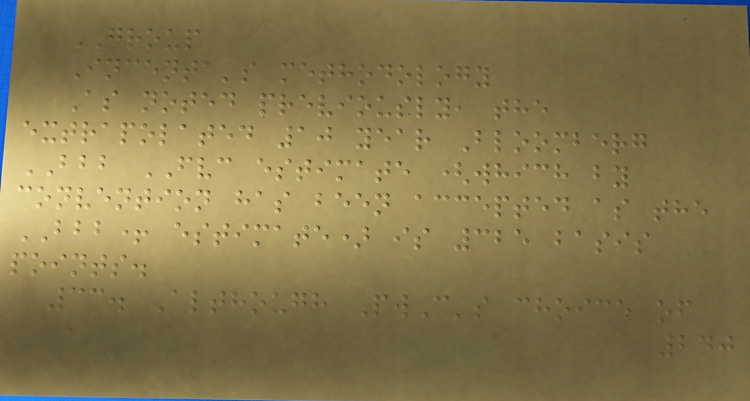GROUP
Incenta's methodology
As noted previously, the
extrapolated 10 year Bloomberg
BBB FVC estimate (which by
convention has been accepted as the
BBB+ estimate) is 325 basis
points.
33. Although PwC's choice of
240
